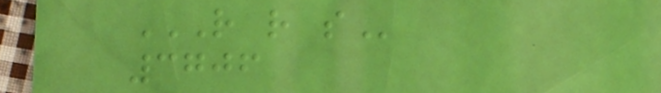R R S
3706
